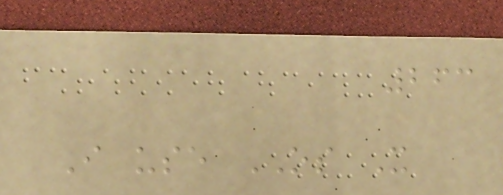263
I use OS X
